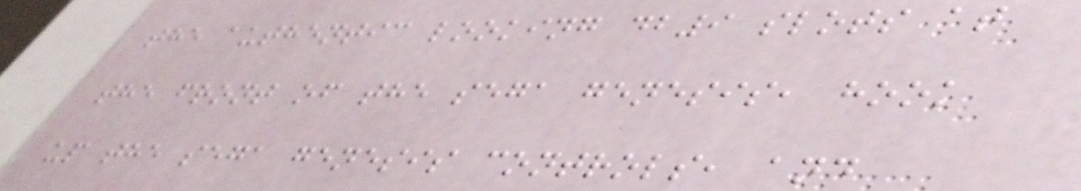the authentic looking db9 slots at
the front of the sega genesis, hook
up the sega genesis controls, and
